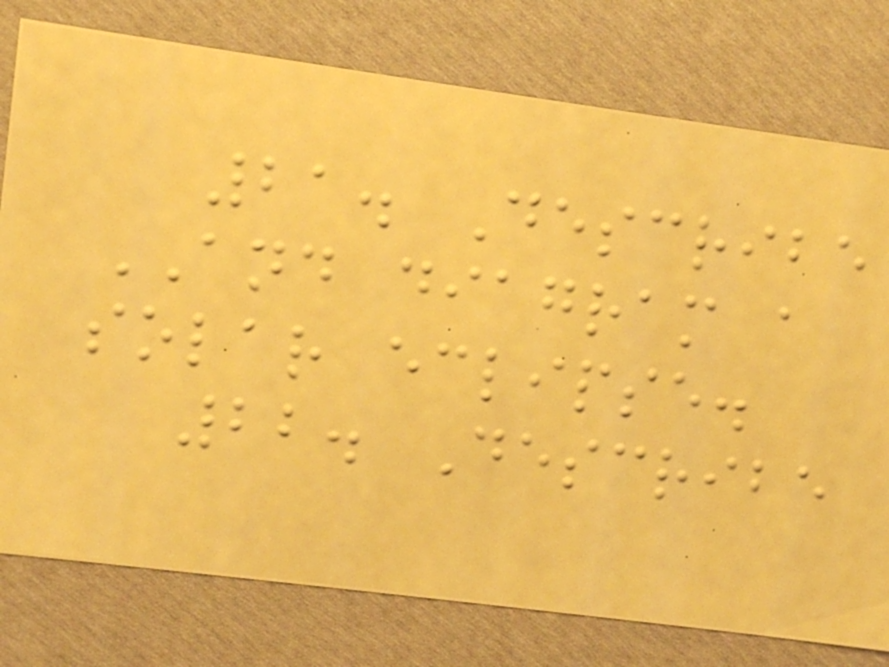21. Describe
AND diagram a
solar eclipse.
22. Describe
